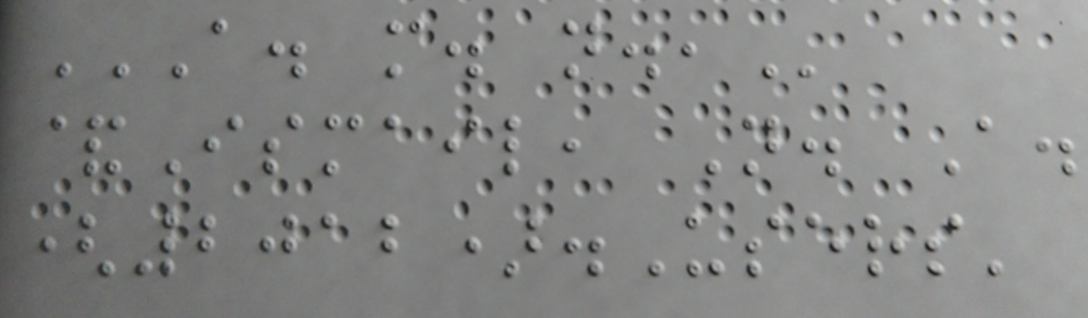A. M. N.,
&Ismail, N. A.
(2012).Users'
